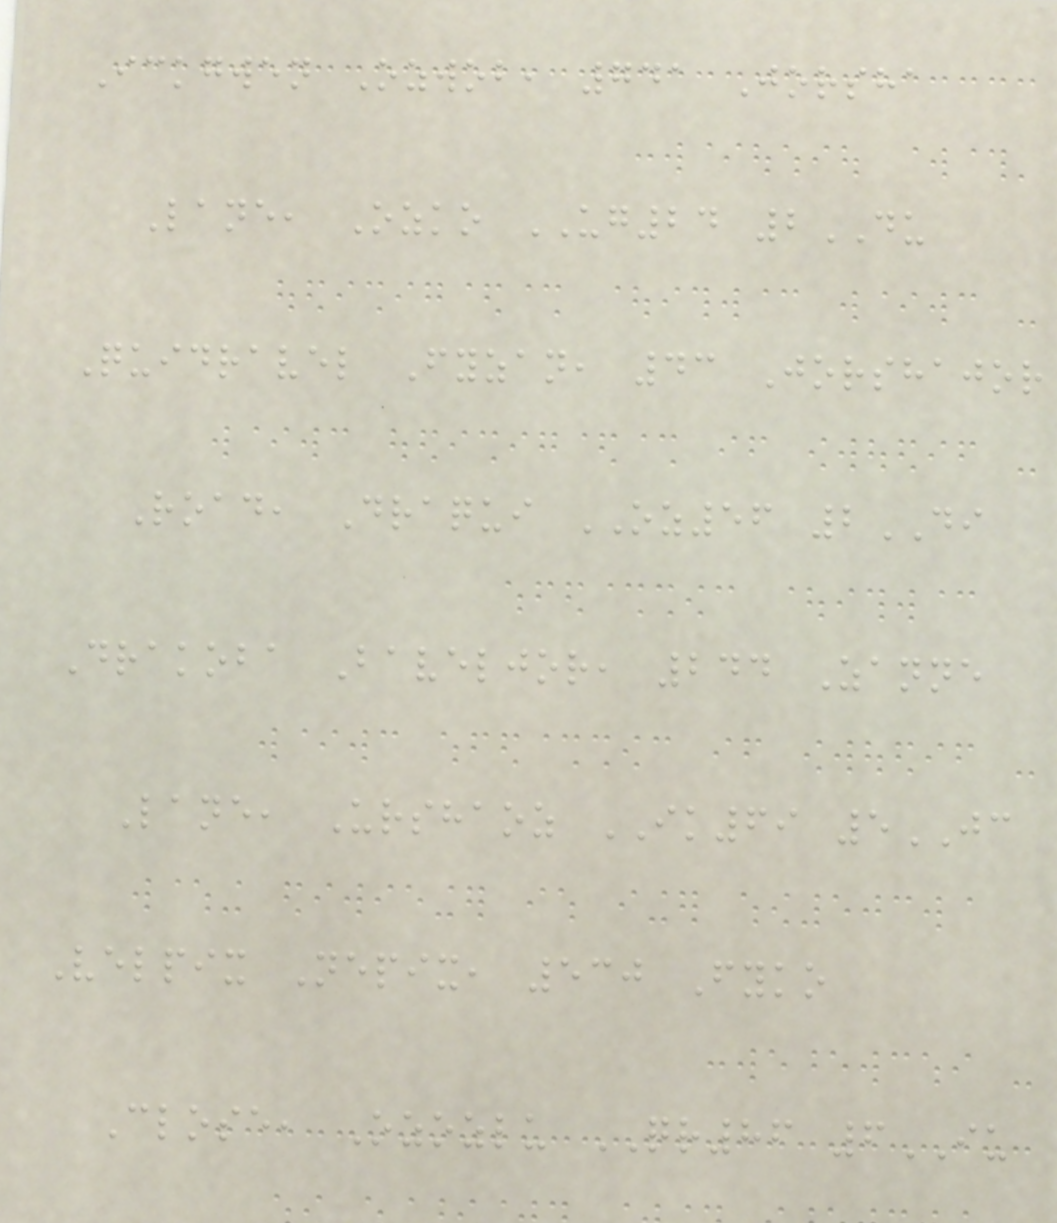Ickgwen Ozwob, 741 Jorsha
Lane, Ozko UG24 2DU
Quidravel Fyzan, 43 Jorshajor
Road, Draqui OZ56 2DI
Drakoba Baveljor, 244 Zanne
Lane, Urshaoz IK69 5JC
Velpix Nepix, 530 Fyko
Close, Ozozlu QR86 6IU
